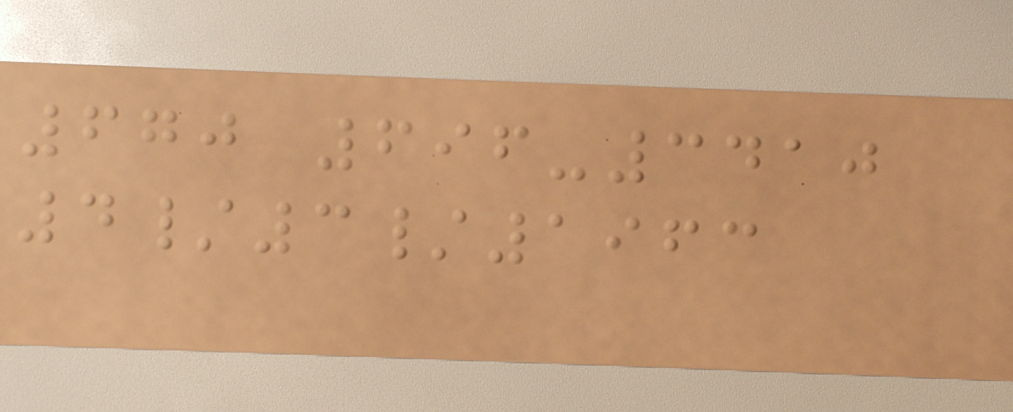670 696-3410
4/3/1963
